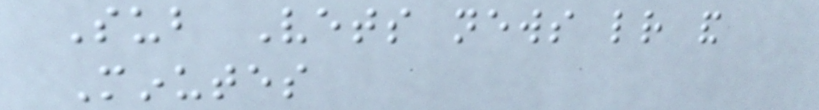Sub Vets news letter and
Minutes
